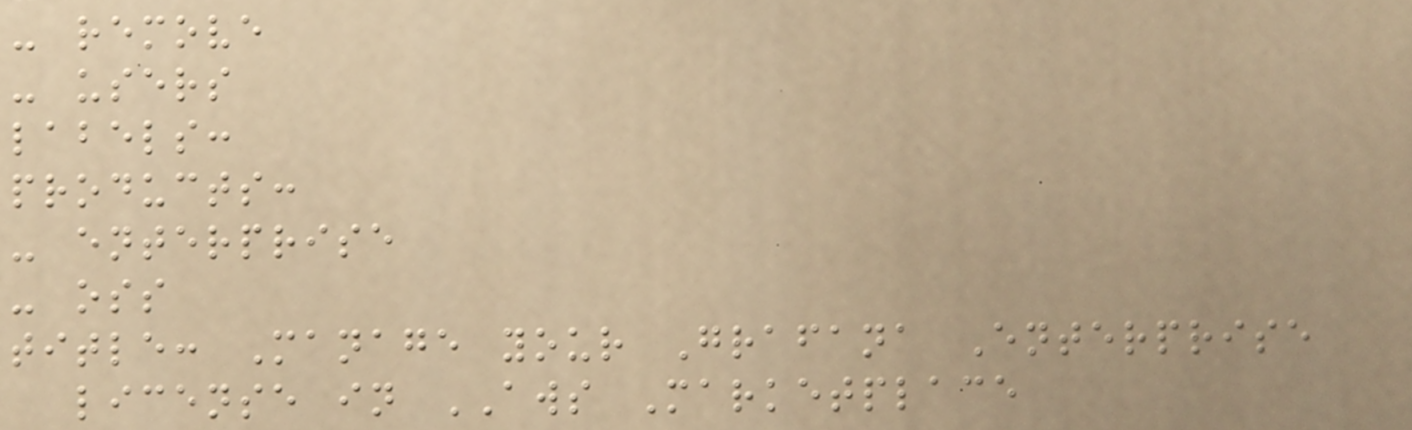- remove
- users
labels:
products:
- enterprise
- oss
title: Manage your Grafana Enterprise
license in AWS Marketplace
